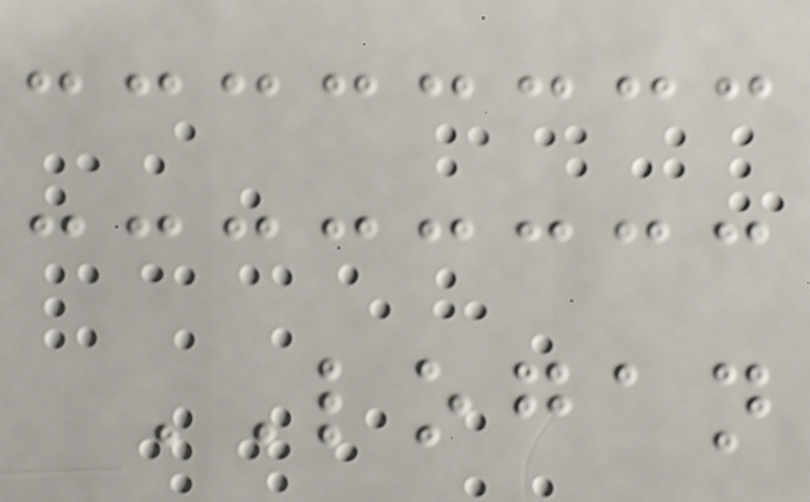LOGAN
